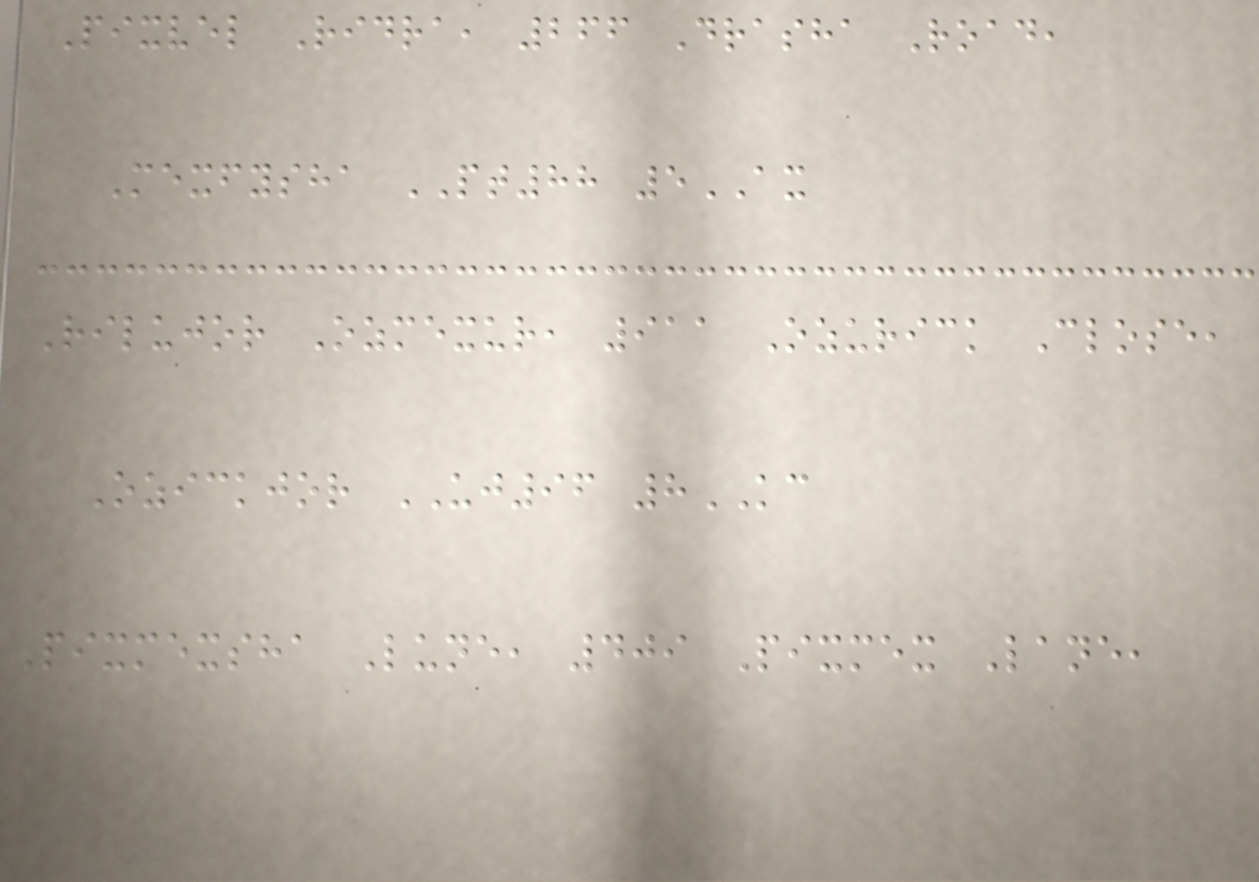Pixvel Ridra, 266 Drasha Road,
Mexfysha PT88 5AX
Rilujor Ozmexur, 911 Ozurick Close,
Ozickjor UJ96 8KC
Pixmexsha Lune, 409 Pixmex Lane,
